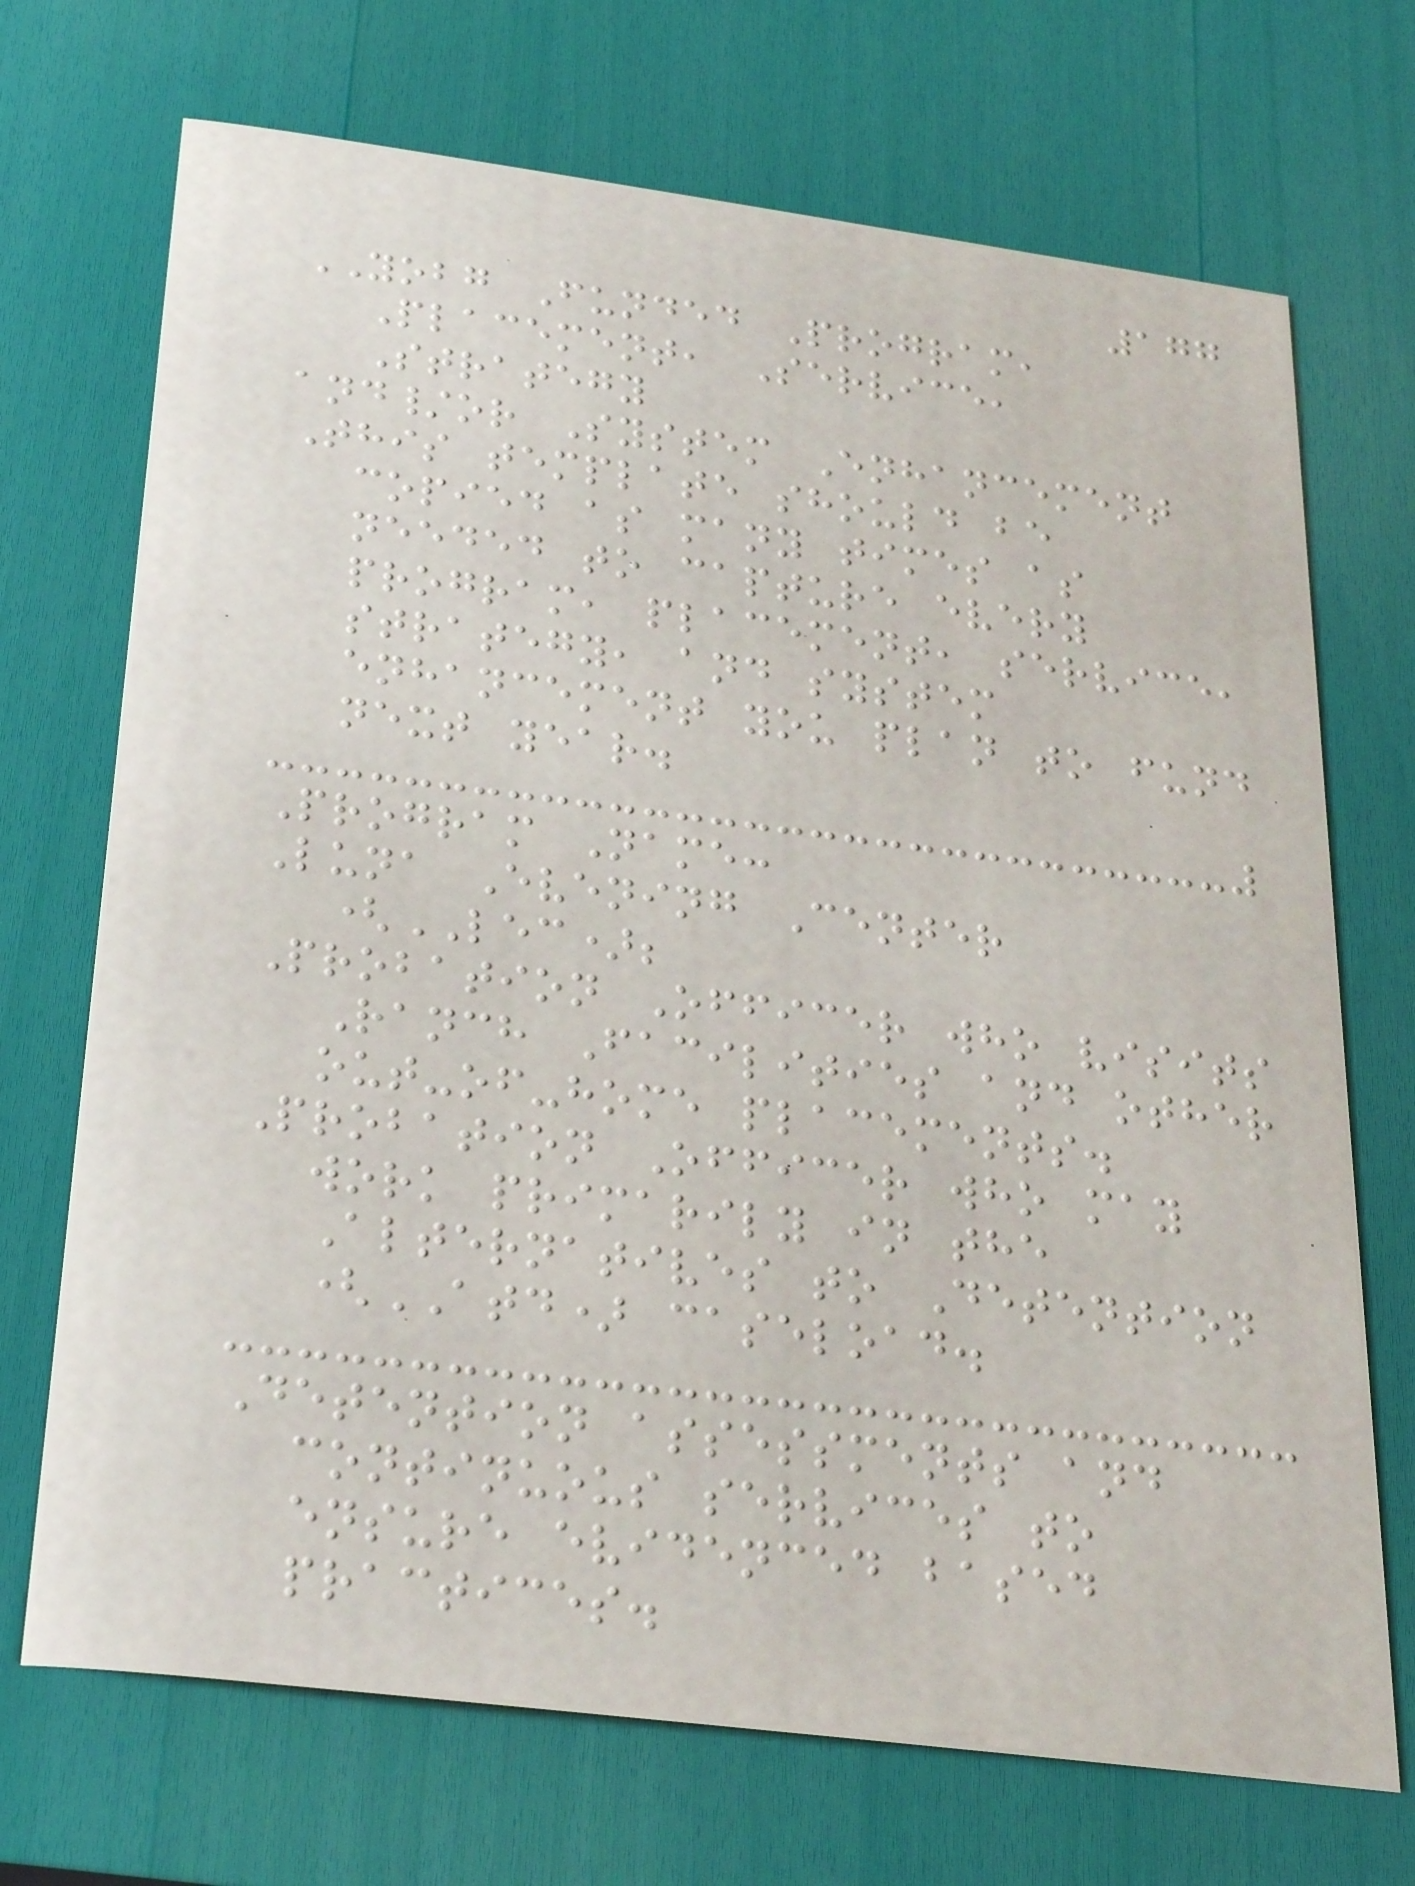177
YOBG Funded Program,
Placement, Service,
Strategy
and/or System Enhancement
This template should be
copied as many times as
needed to capture every
program, placement, service,
strategy, and system
enhancement you plan to fund
next year.
Program Name:
Luna Evening Center
(LEC);
Probation Officer who visits
Ranch Facilities and other
out-of-home placements.
Probation Officer who may
work primarily in the
Alternatives to Detention
(ATD) caseload.
Detention assessments and
continuous services to
ensure evidenced based
practices.
